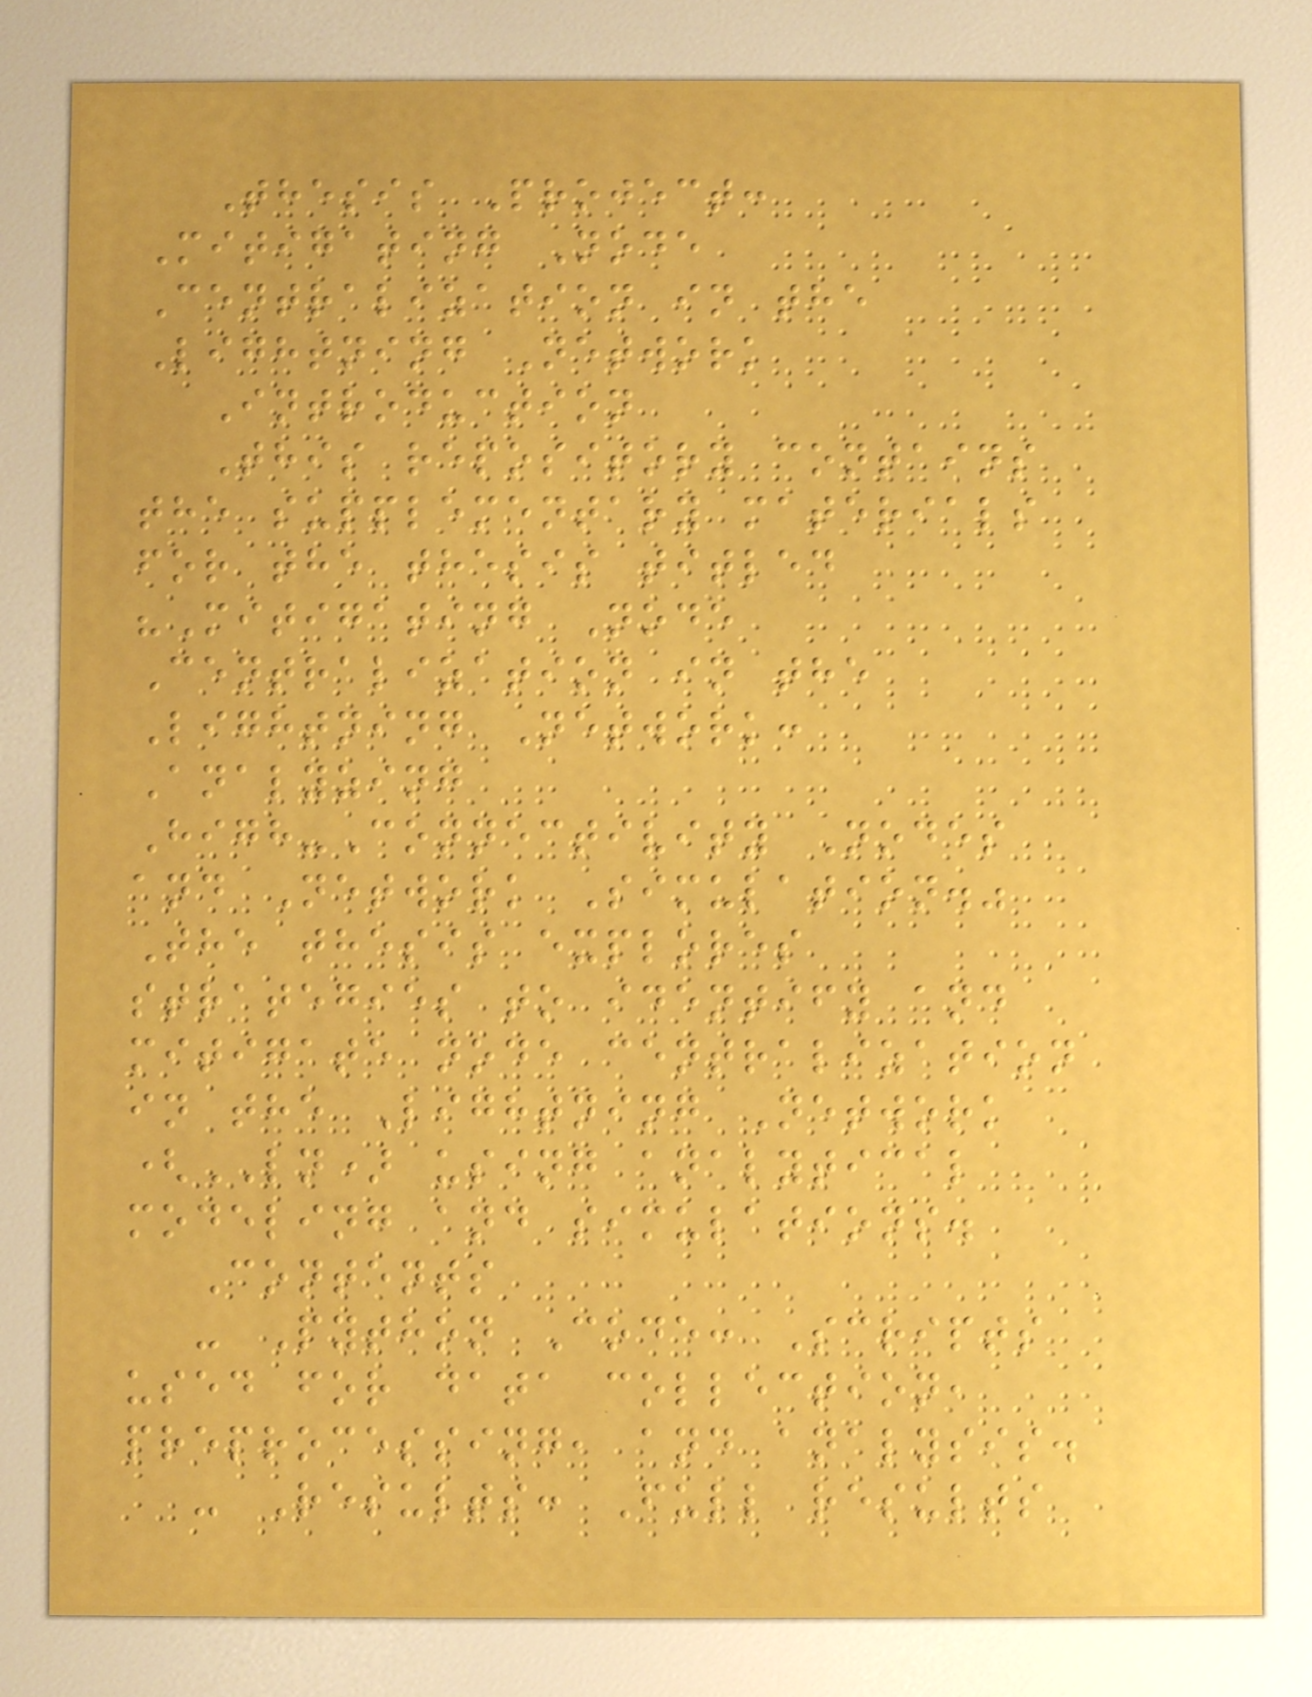Thesis Project:
Mitigating Node
Centralization in the
Lightning Network
Introduction
This repository contains
the supplementary materials
for the thesis titled
"Mitigating Node
Centralization in the
Lightning Network:
Analyzing
High-Connectivity Nodes
and Network Simulation."
The thesis explores
strategies to identify and
mitigate node centralization
in the Lightning Network
(LN) using analytical
modeling and simulations.
Contents
- Python Code: Scripts
used for data collection,
preprocessing, and analysis.
- Results: Full results
